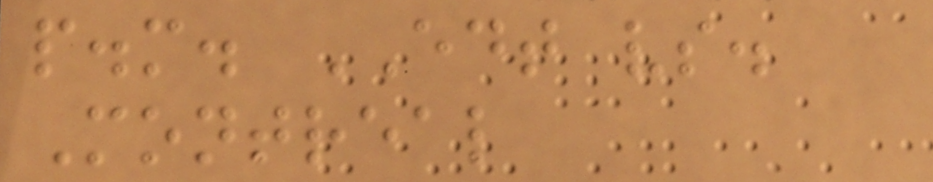p.m. EDT vs.
Montreal
